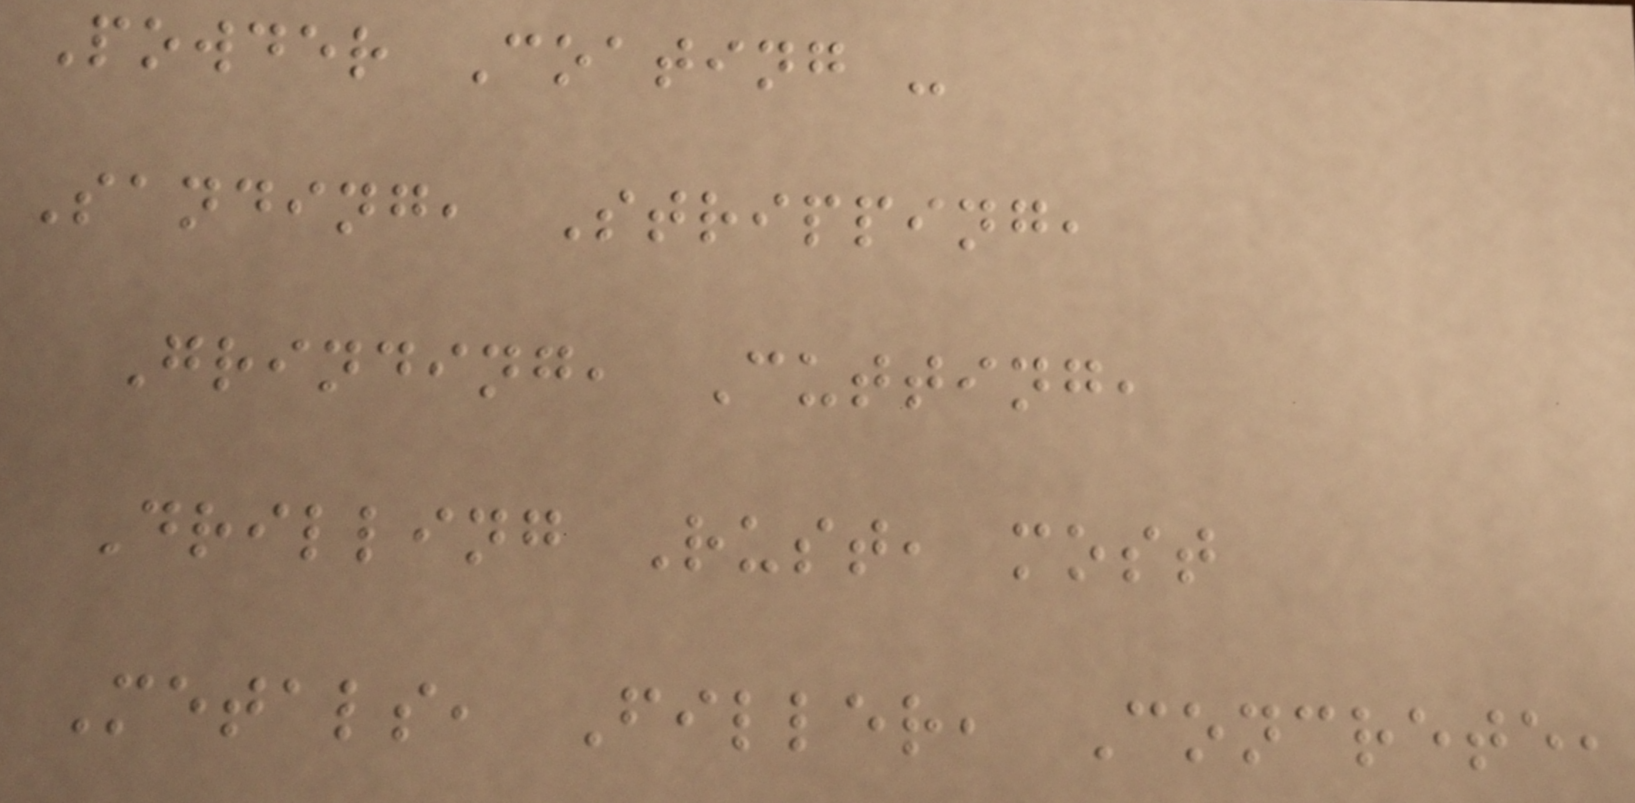Powder Coating -
Sanding, Stripping,
Grinding, Cutting,
Drilling Rust, most
Metals, Filler, Concrete,
